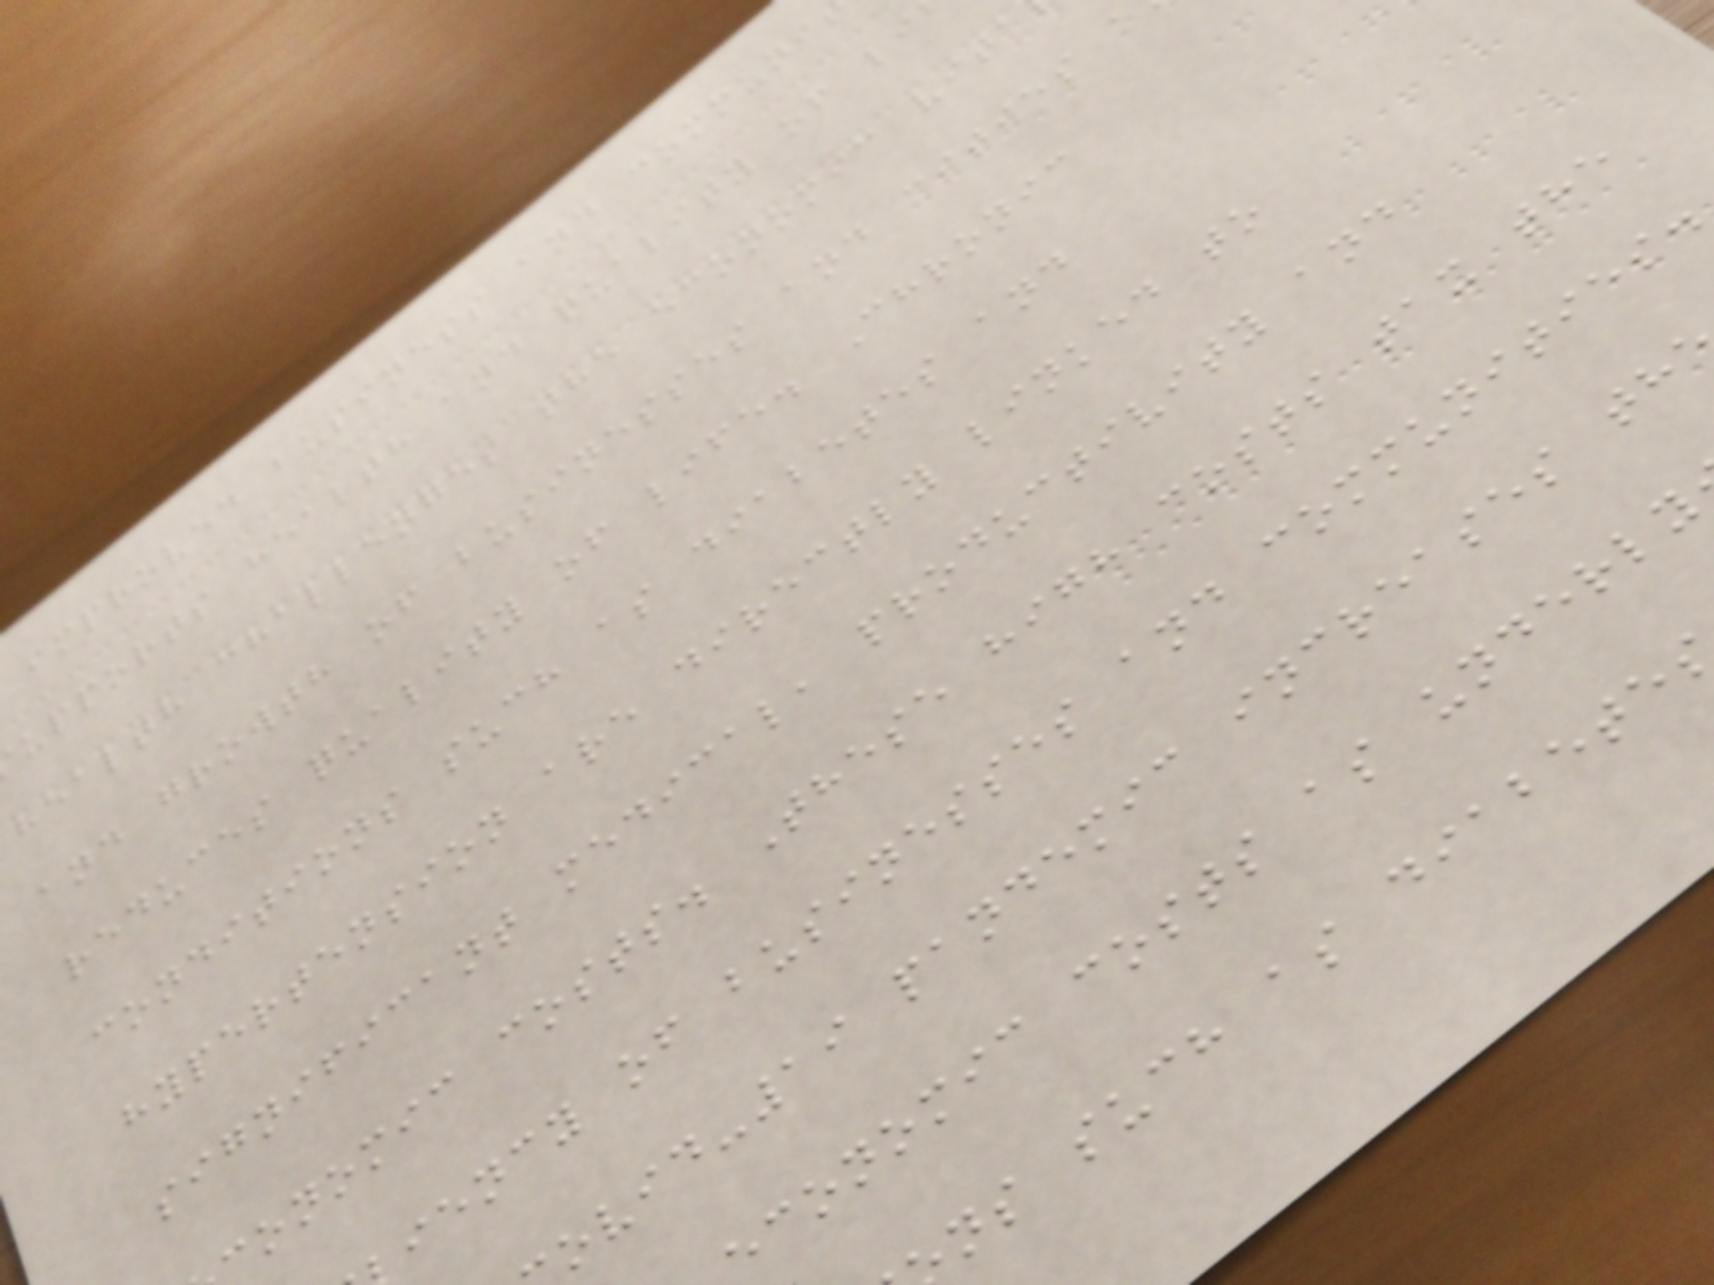improved business and communi
upports health and quality of li
health challenges the economic vita
and growth of businesses and cities a
reduces quality of life. Chronic
conditions such as diabetes and
hypertension are directly linked to
significant medical, productivity and
conomic costs. These high costs tax the
iency of businesses and communities.
ovid-19 pandemic increases th
economic costs as underly
ns such as diabete
